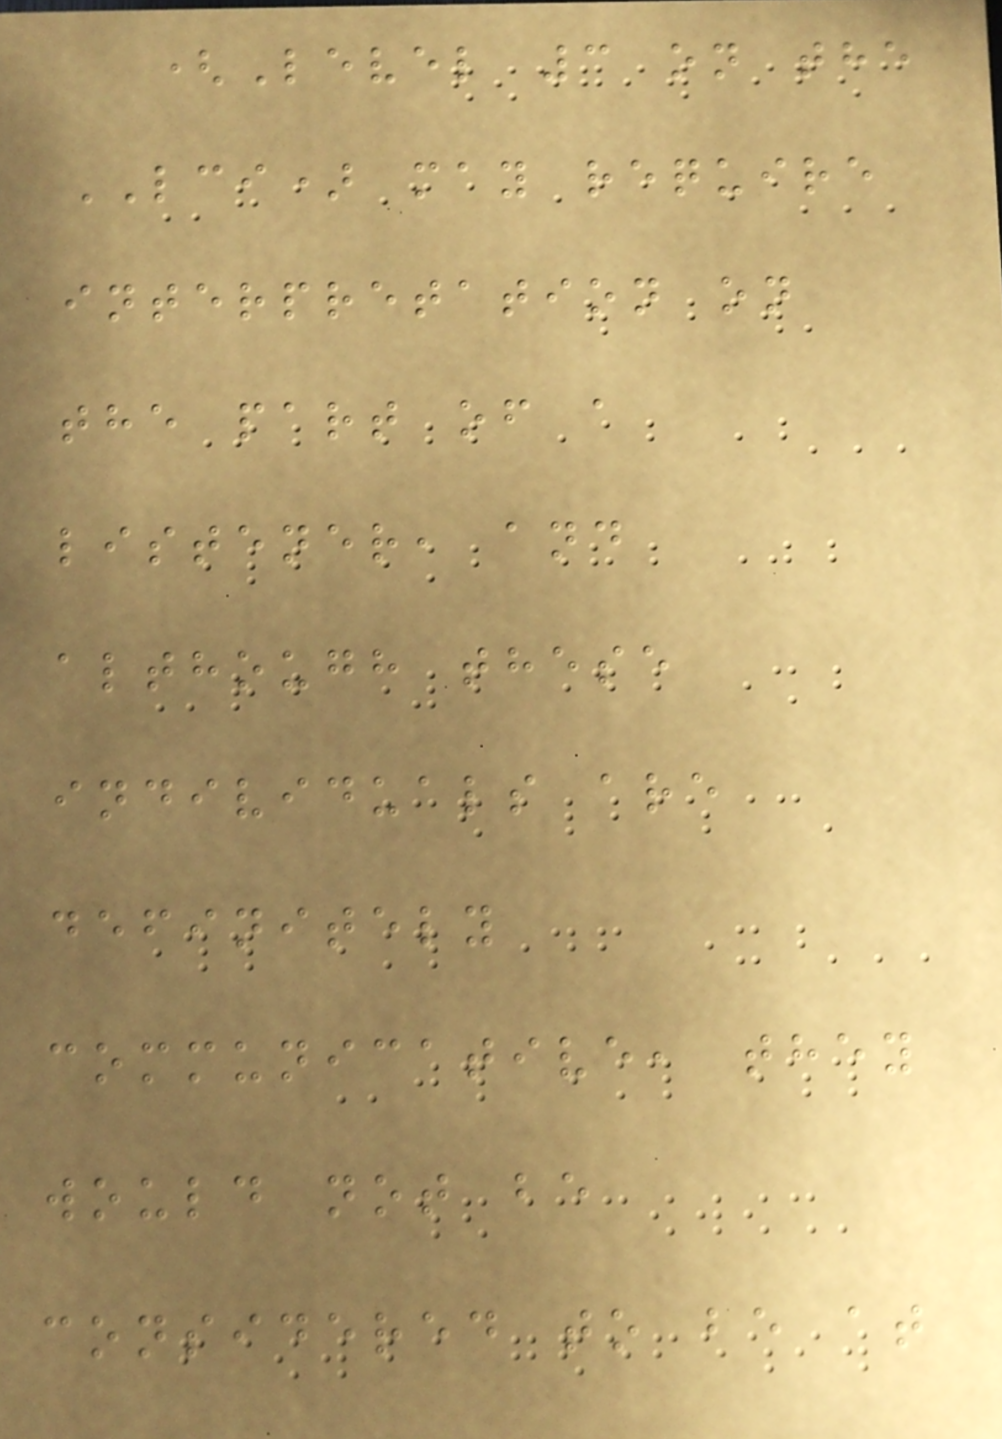(Level 3 on the
LCI) may require
interpretation on
the part of a
listener, and
although these
individuals are
definitely
communicative, they
would not be
considered to be at
